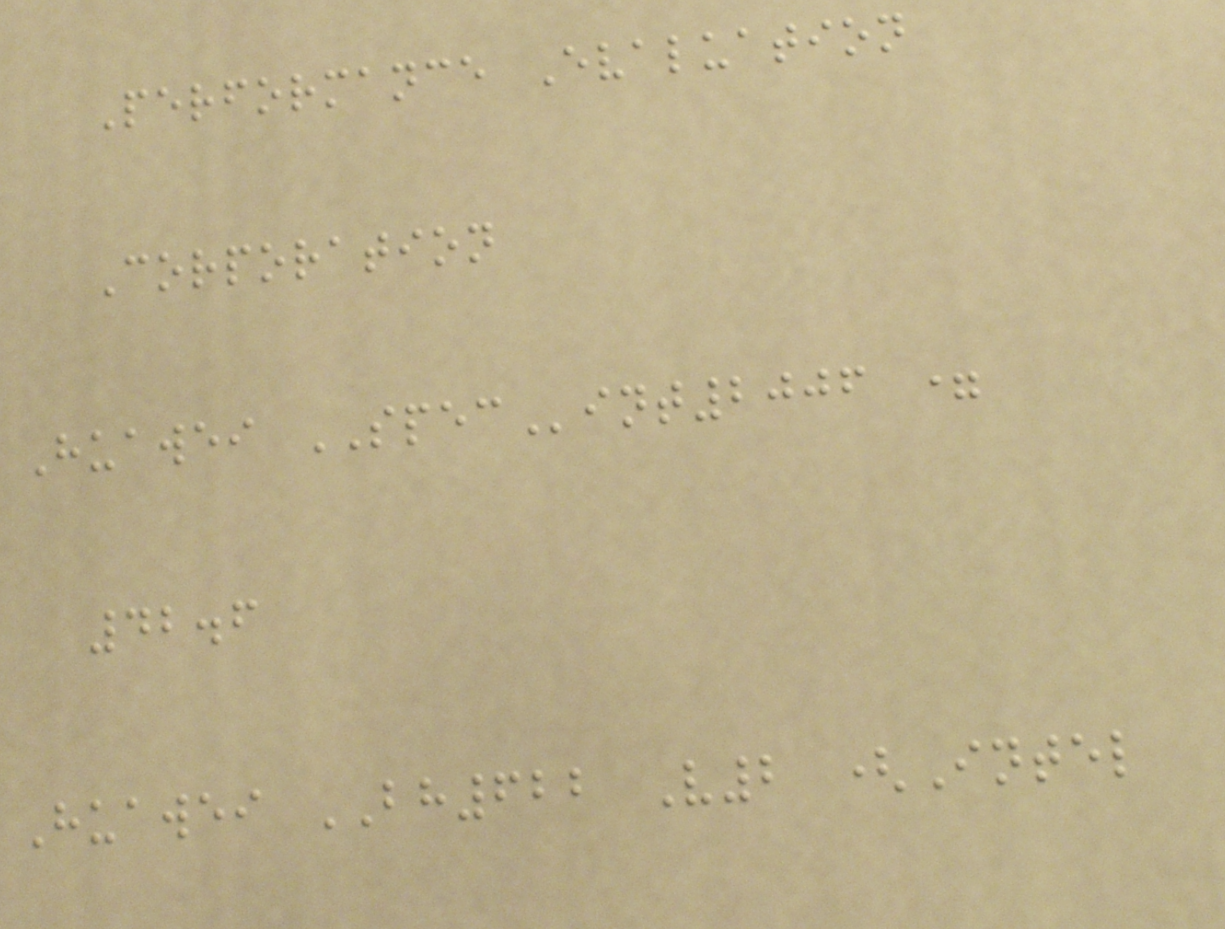Performance Evaluation
Corporation
Huawei SPECint2006 =
42.6
Huawei BH622 V2 (Intel
